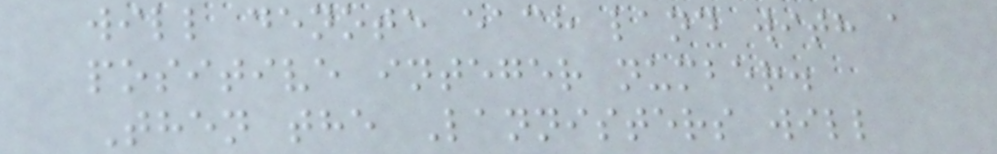will denote each land with a
positive integer number.
Then the Lannisters will
